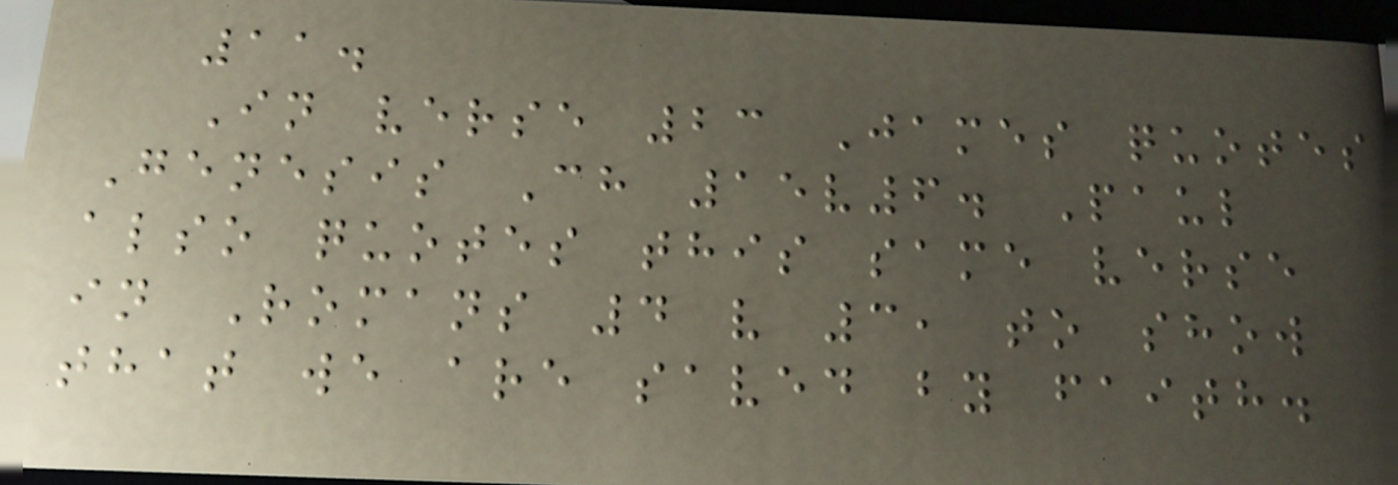11.
In verse 23 James quotes
Genesis Ch 15v6. Paul
also quotes this same verse
in Romans 4 v 3, to show
that we are saved by faith.
